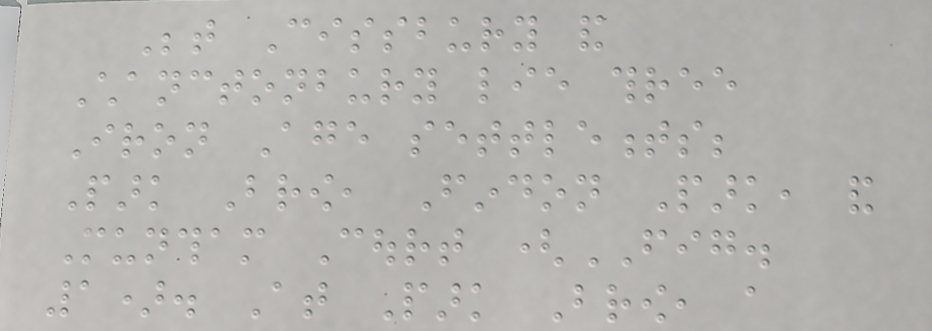Between Cissbury and
Chanctonbury lie three
Iron Age settlements;
Park Brow, Findon Park, and
Muntham Court (FIG.
1). At Park Brow, a
